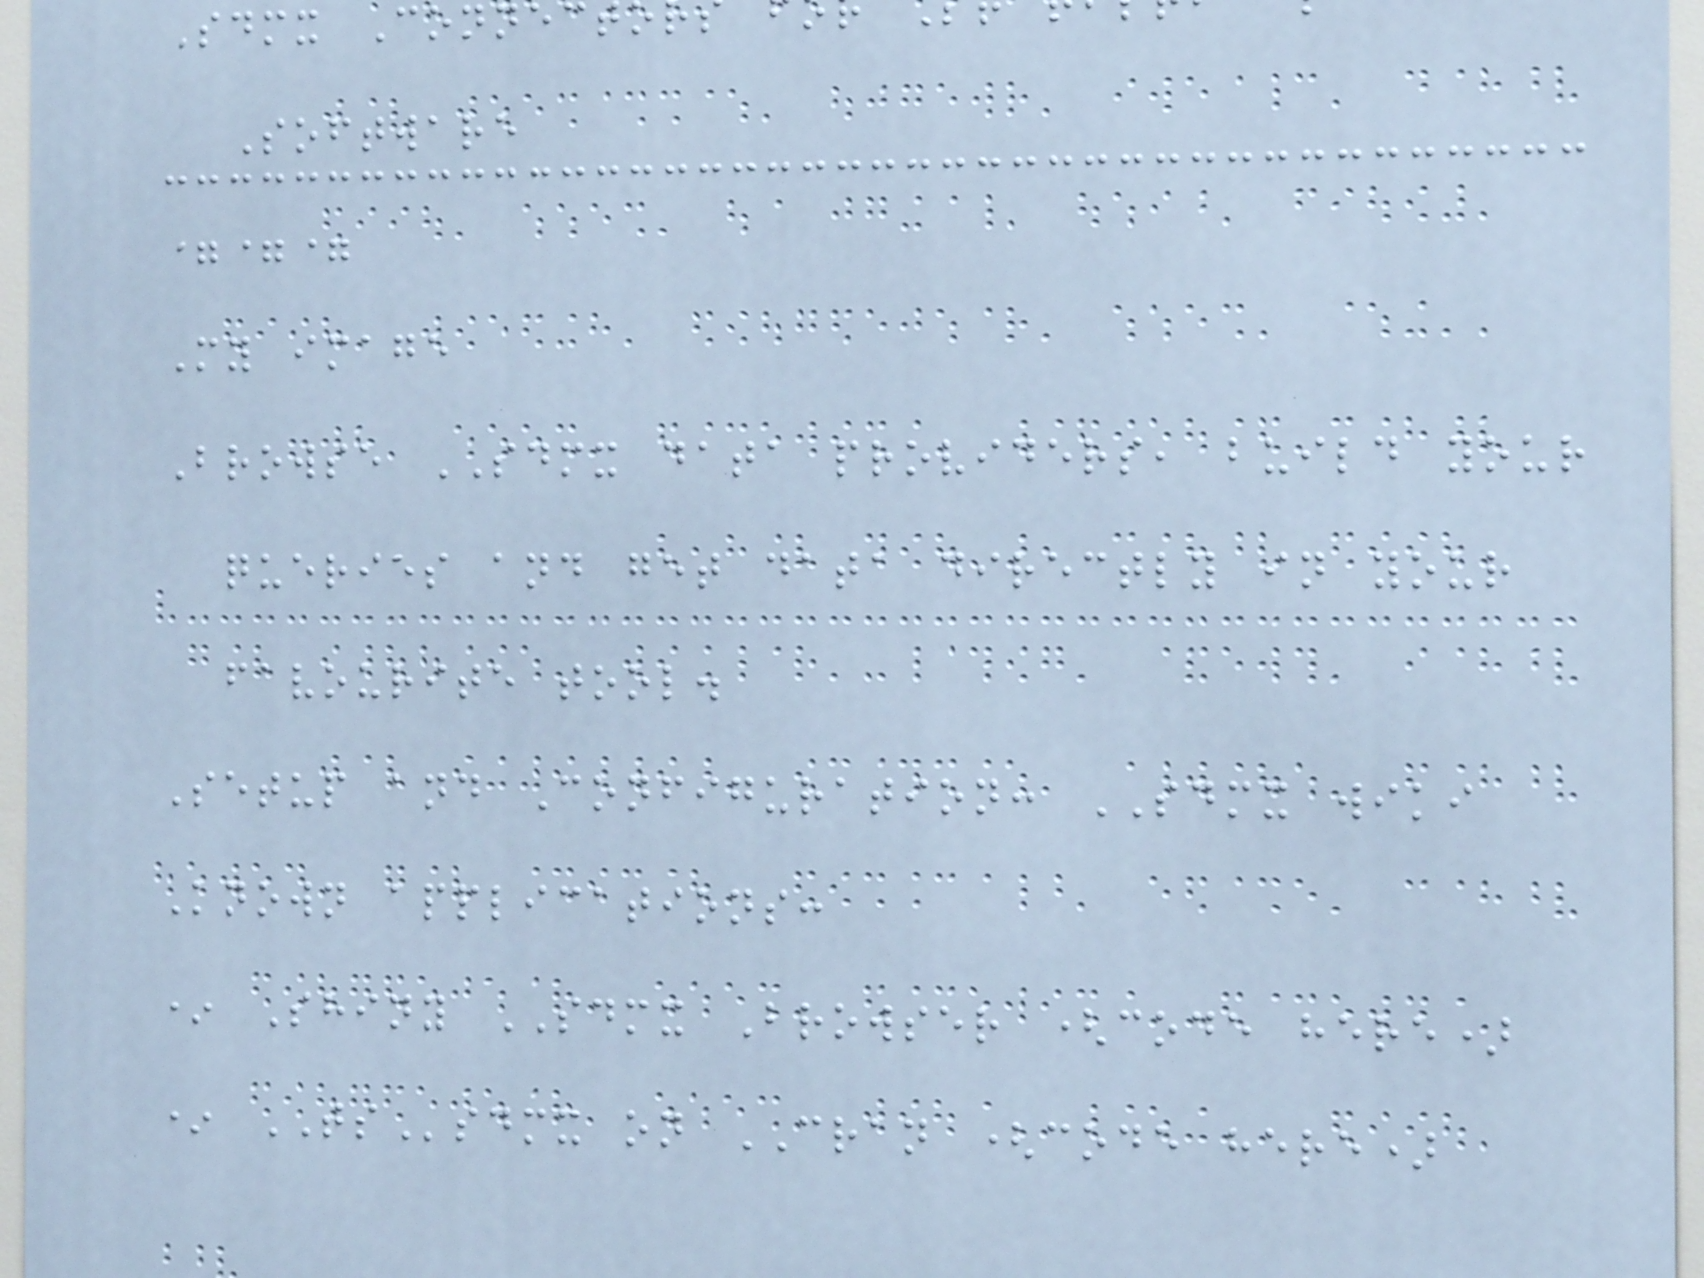Sdmx Conne
Software
===
My image
Browse SDMX data providers, build your
queries and get data directly in your
favourite tool.
Setup and Configuration: SDMX wiki
Known applications:
* Shiny SDMX Browser (code here)
* TSsdmx on CRAN (code here)
